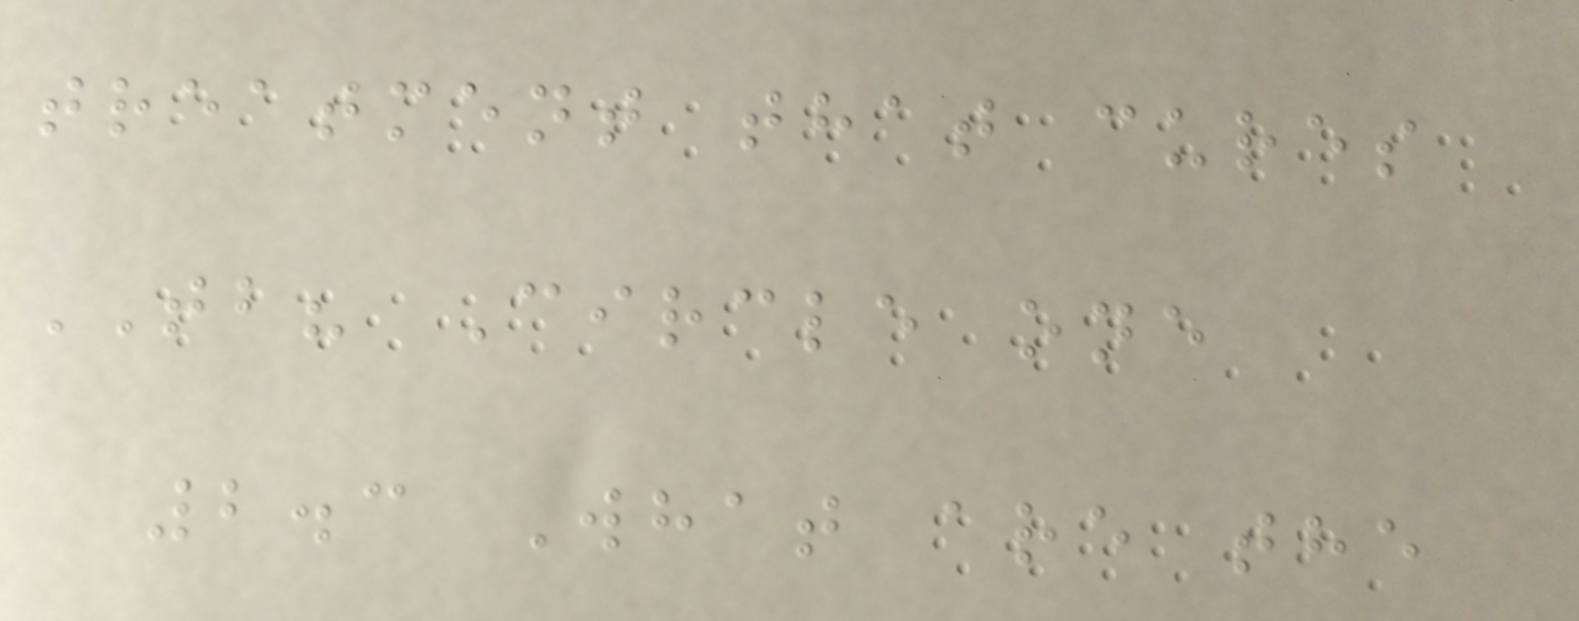treatment that cures
TB? Circle one
2.3 What are the
